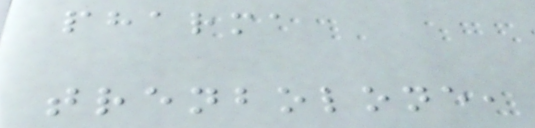pharma
trenbolone,
